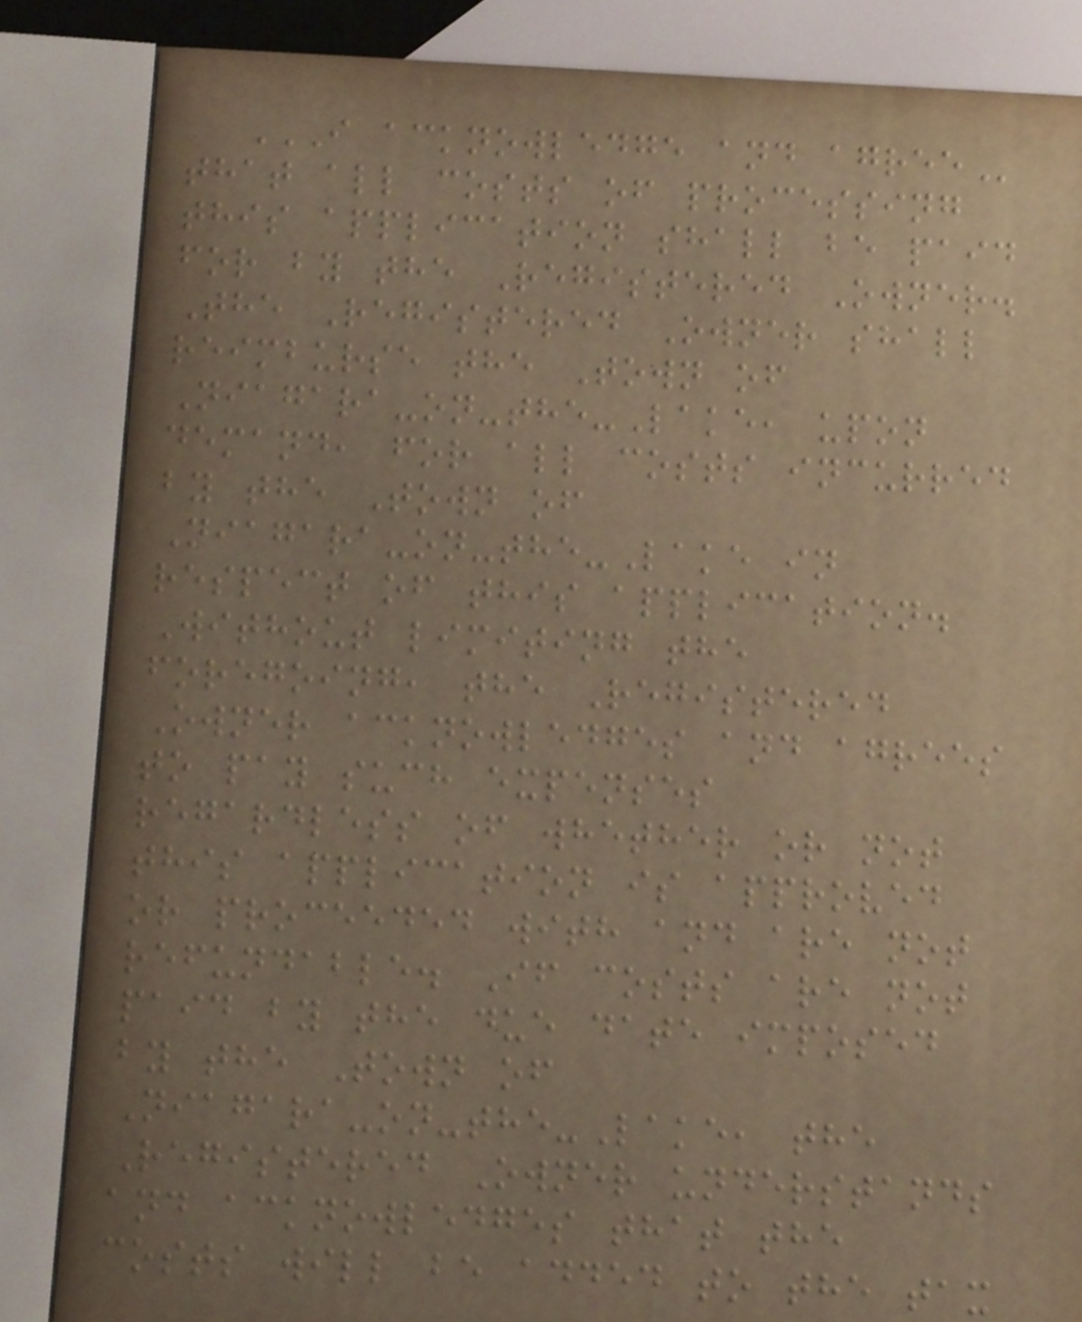I ACKNOWLEDGE AND AGREE
that all costs of processing
this application shall be paid
for by the Registered Owner.
The Registered Owner shall
reimburse the Town of
Niagara-on-the-Lake, upon
demand, for all costs incurred
by the Town of
Niagara-on-the-Lake in
respect of this application.
Without limiting the
foregoing, the Registered
Owner acknowledges and agrees
to pay such expenses
regardless of whether or not
this application is approved
or proceeded with and are not
refundable. If costs are not
paid by the due date imposed
by the Town of
Niagara-on-the-Lake, the
Registered Owner understands
and acknowledges that the
costs will be added to the tax
